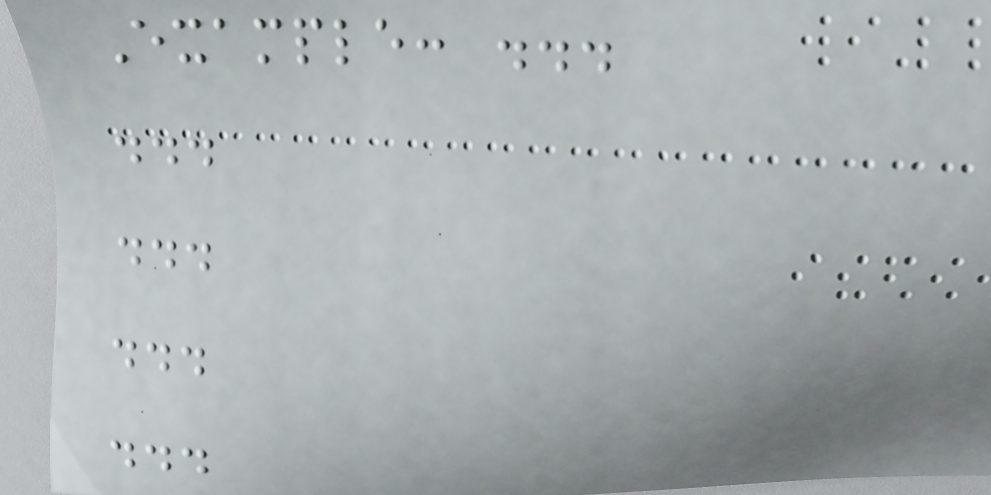Example: ...
...
...
...
...
